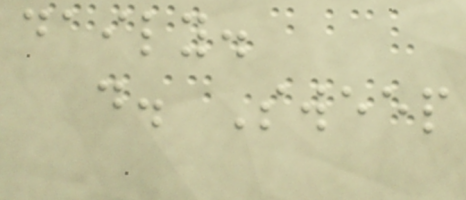daily.
d. Sweep
